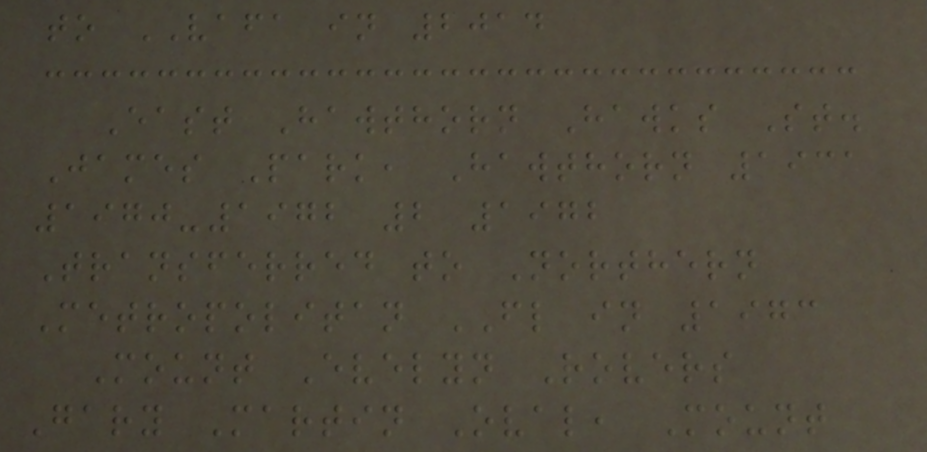to VAFA in 2014
East Hawthorn Hawks St.
James Park, Hawthorn 1931
1970-1972 2 1972
Transferred to Northern
Metropolitan FL in 1973
Mount Evelyn Rovers
Gary Martin Oval, Mount
